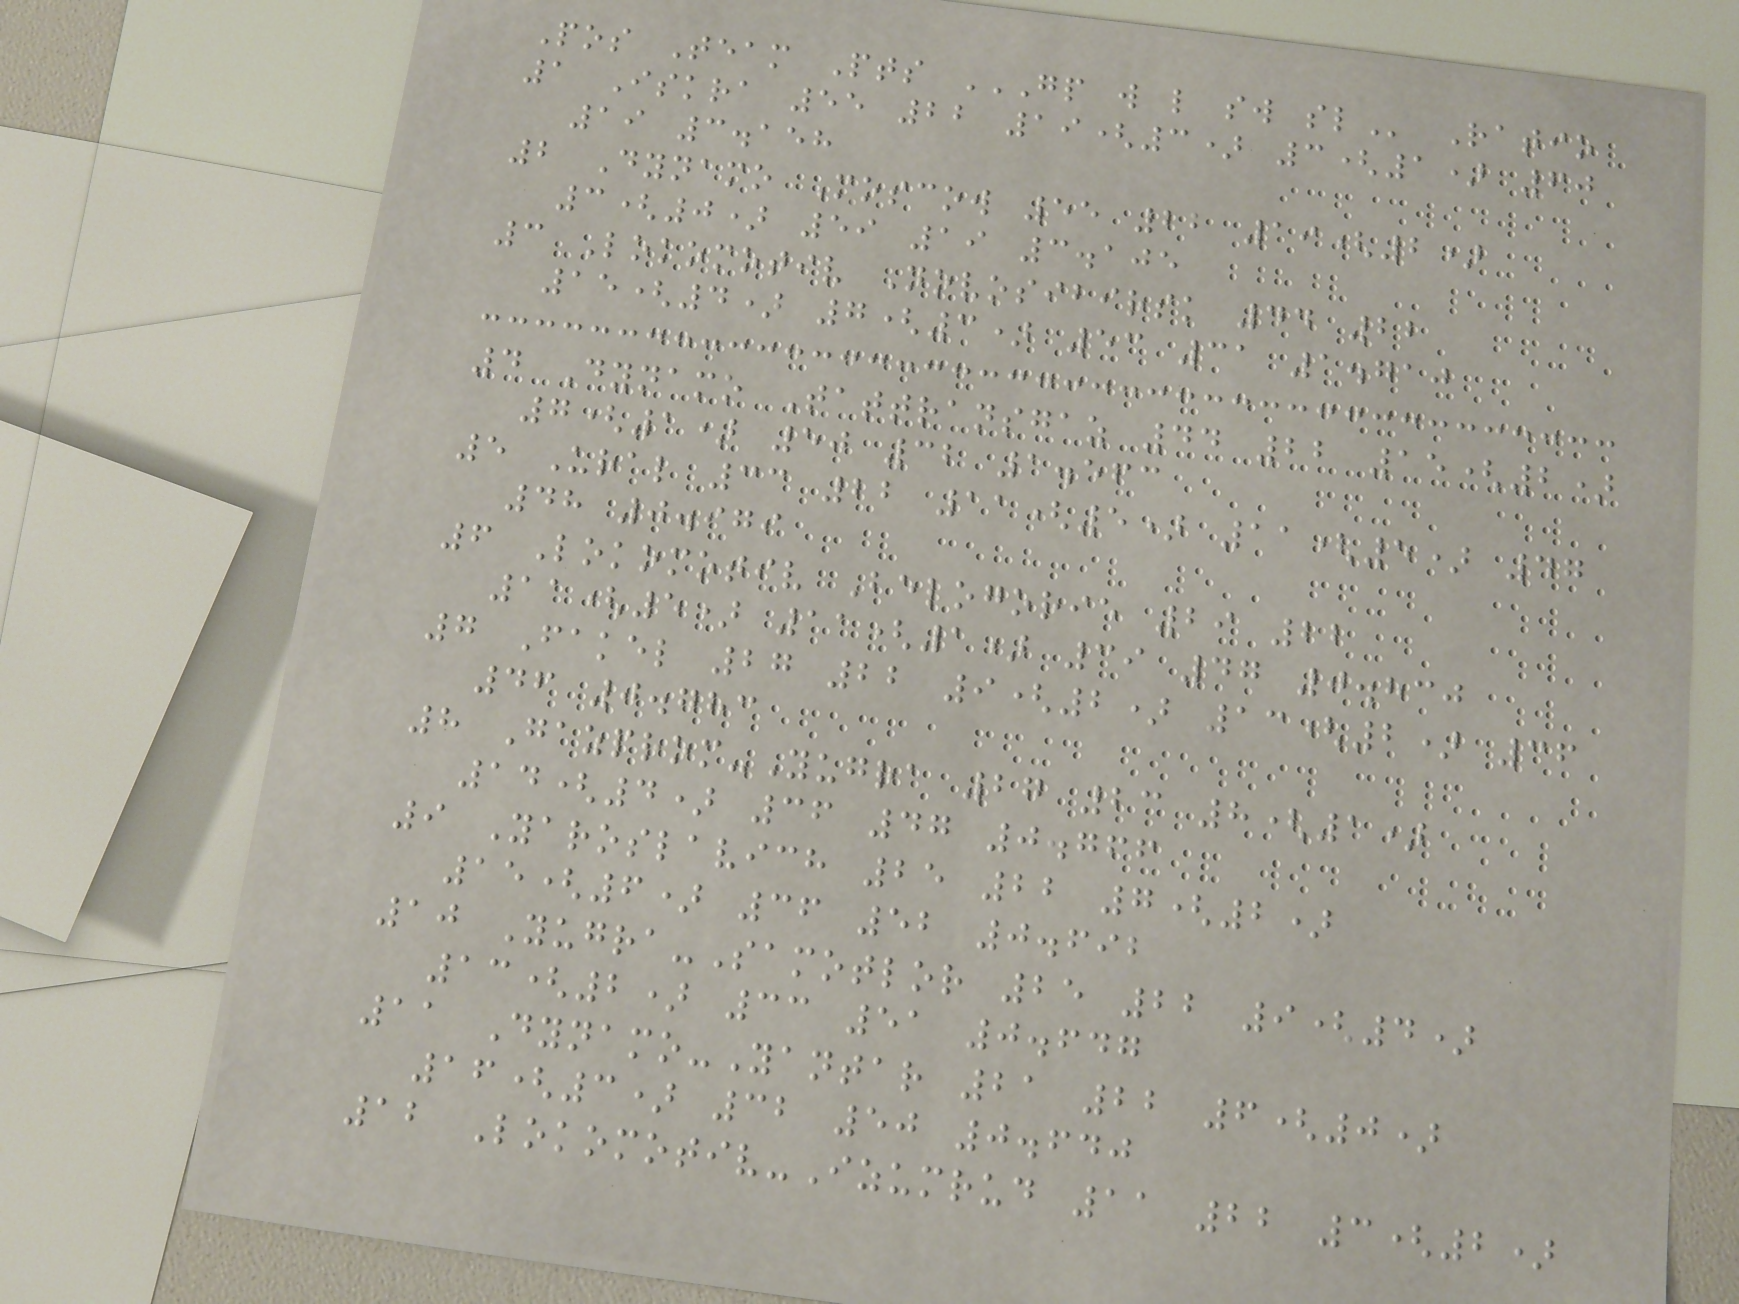Pos Team Pts GP W L SW SL Ratio
1 Iskra 55 22 19(3) 3(1) 60
19 3.158
2 Dynamo Moscow 55 22 19(2)
3(0) 59 19 3.105
3 Lokomotiv Novosibirsk 44 22
15(4) 7(3) 53 31 1.710
4 Dynamo Tattransgaz 44 22 15(2)
7(1) 50 32 1.563
5 Ural 33 22 11(5) 11(5) 47
48 0.979
6 Lokomotiv Belogorie 29 22
11(5) 11(1) 39 47 0.830
7 Fakel 27 22 9(2) 13(2) 36
46 0.783
8 Gazprom-Yugra 27 23 8(1)
14(4) 36 47 0.766
9 Yaroslavich 25 22 7(2)
15(6) 36 52 0.692
10 Yugra-Samotlor 25 22 9(4)
13(2) 33 51 0.647
11 Dynamo-Yantar 21 22 6(0)
16(3) 32 50 0.640
12 Lokomotiv-Izumrud 11 22 3(2)
